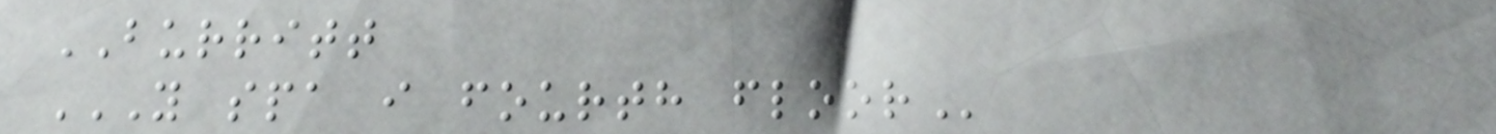BURRITT
Y SPA I FOURTH FLOOR
